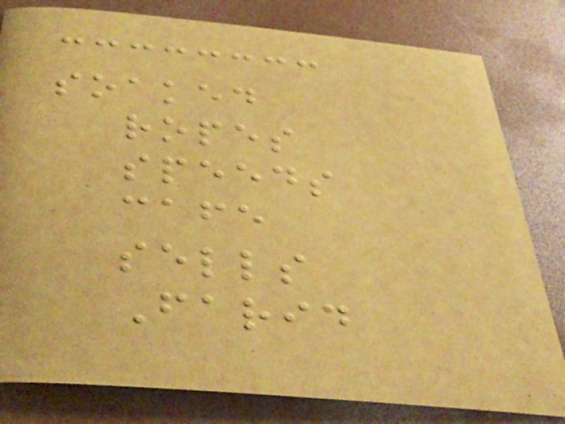soaked
ropes
speeds
cafe
sells
Farid
